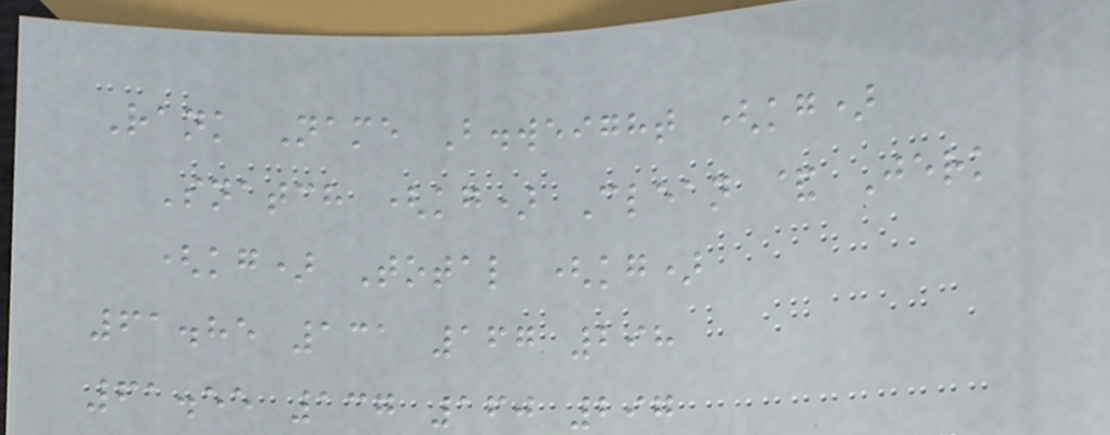Rank Name B.weight (kg)
Snatch (kg) Clean & Jerk
(kg) Total (kg)
61.85 131 167 298
61.55 137 160 297
